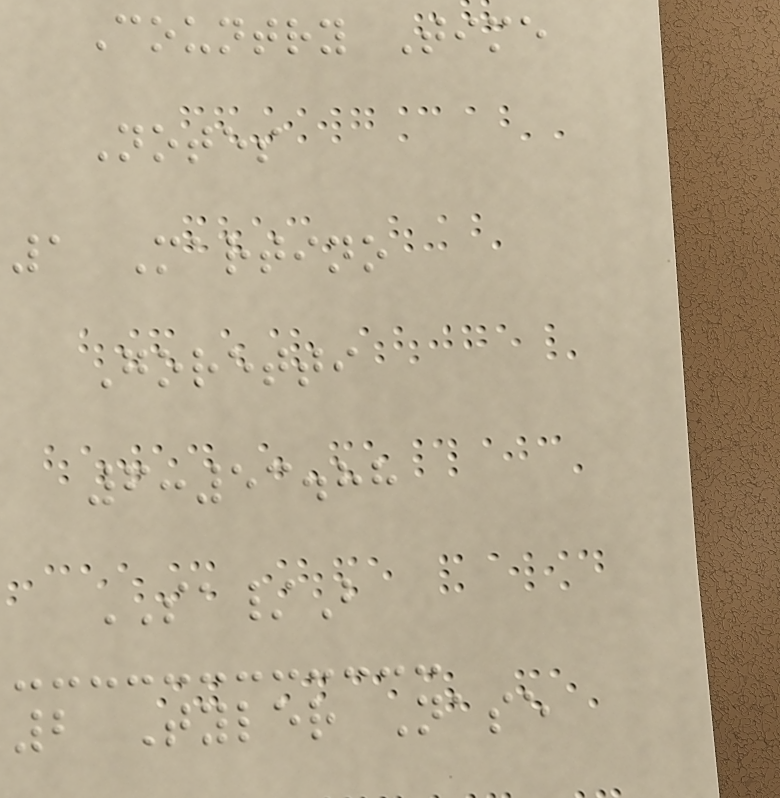Country Time
Notes
1 Martino
Goretti
6:53.88
SA/B
2 Tyler Nase
